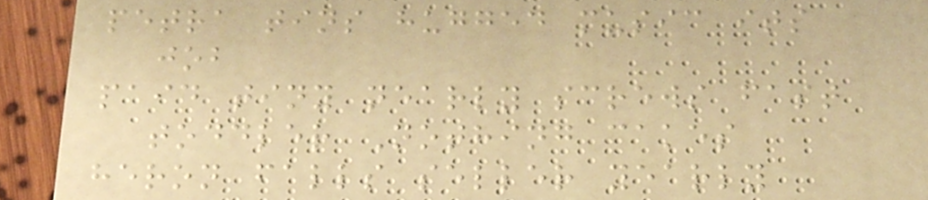petra tins hugged music its
job
paid tiny nearly screws fast
toddler Nothing cakes
heron falls seller yearly
